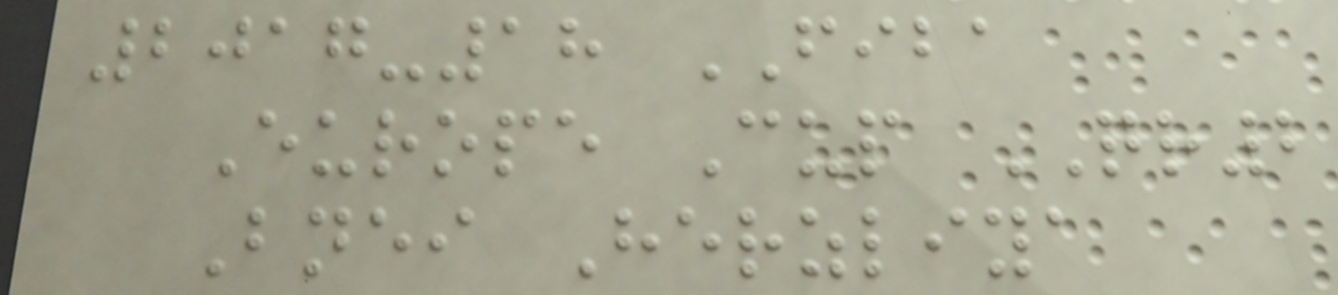2017-18 FIBA
Europe Cup QR2
Bnei Herzliya
